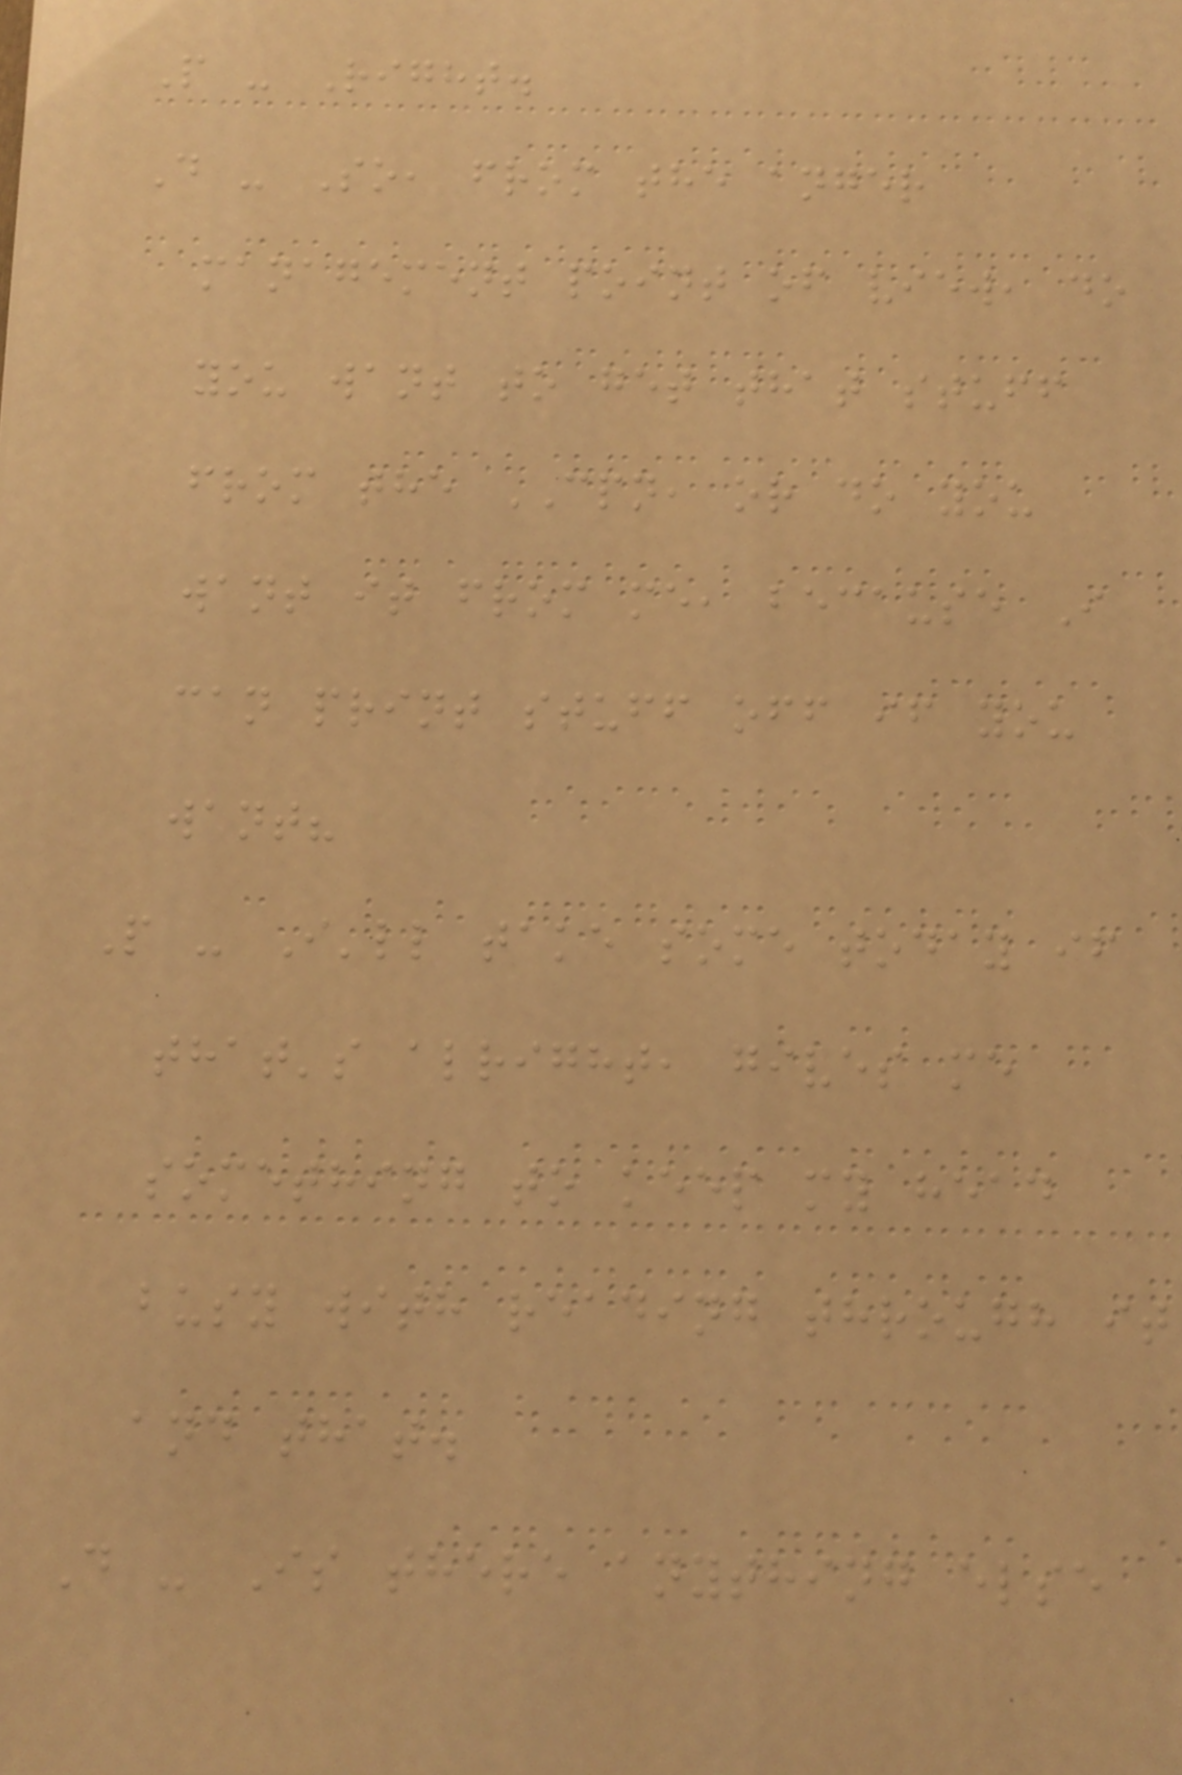P - Right.
D - So, from the anger
management point of view, do
you want to get that stuff
from the CPN, or do you
want it from me, because I
can print stuff off if you
want?
P - I'll take some today if
that's alright, gives me
something to keep my head
busy with reading through it
and that.
D - Is there anything else
